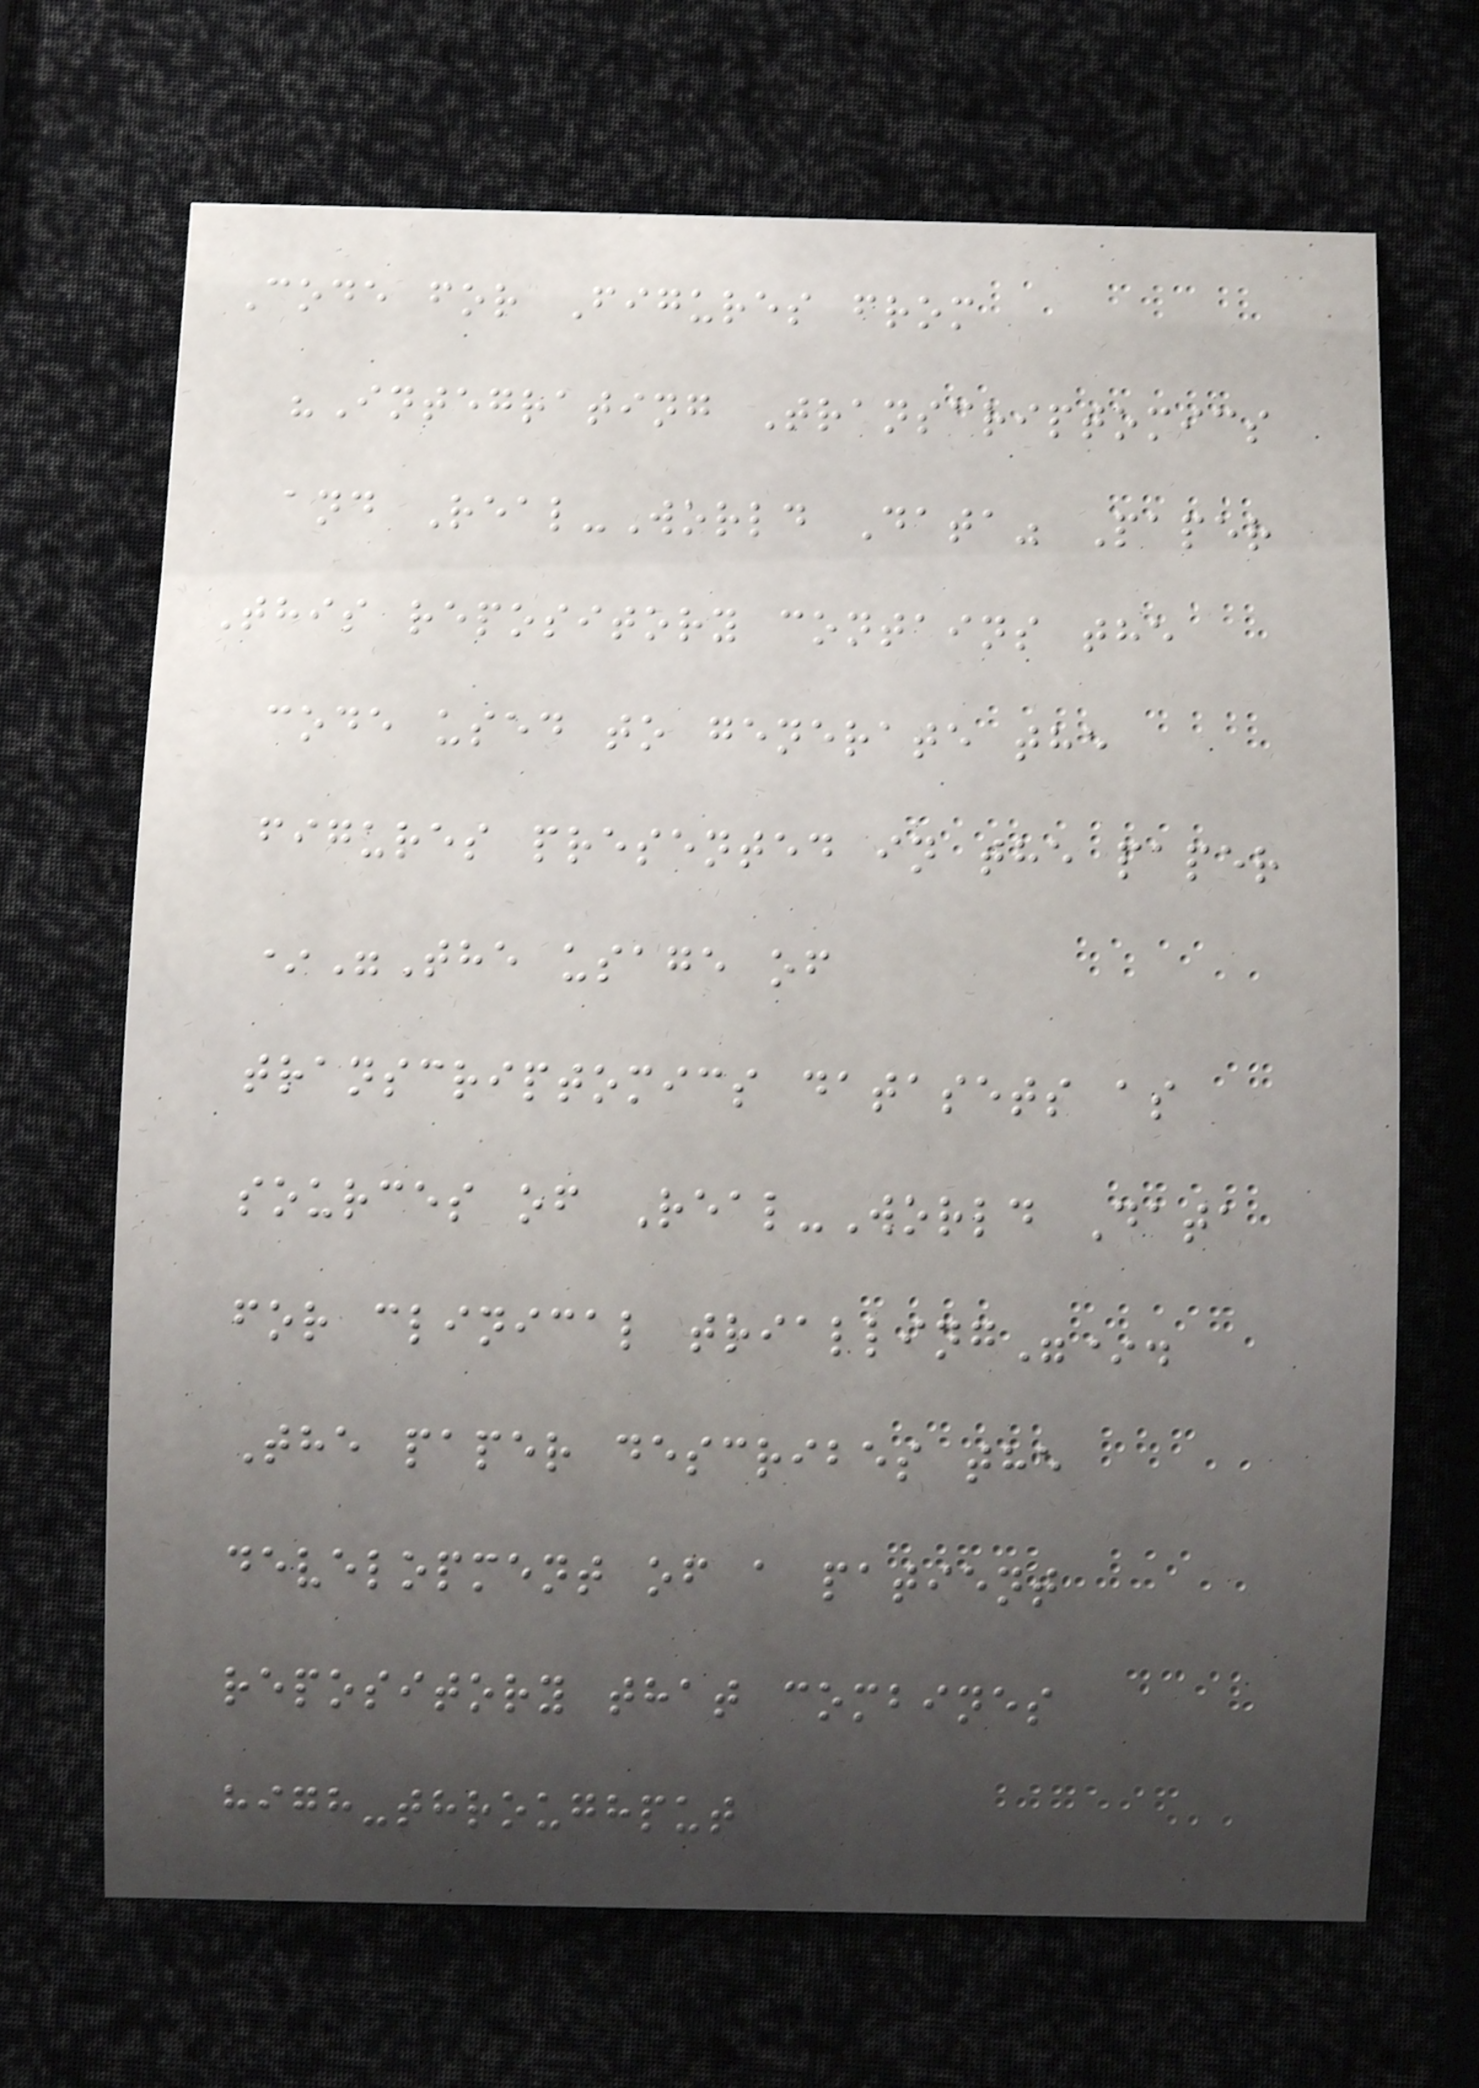Code for Figures from
"Integrating Transcriptomics
and Real-World Data" Paper
This repository contains the
code used to generate the
figures presented in the paper
*"The usage of
transcriptomics datasets as
sources of Real-World Data
for clinical trialling"*.
The paper describes the
development of a patient
repository that combines
high-throughput
